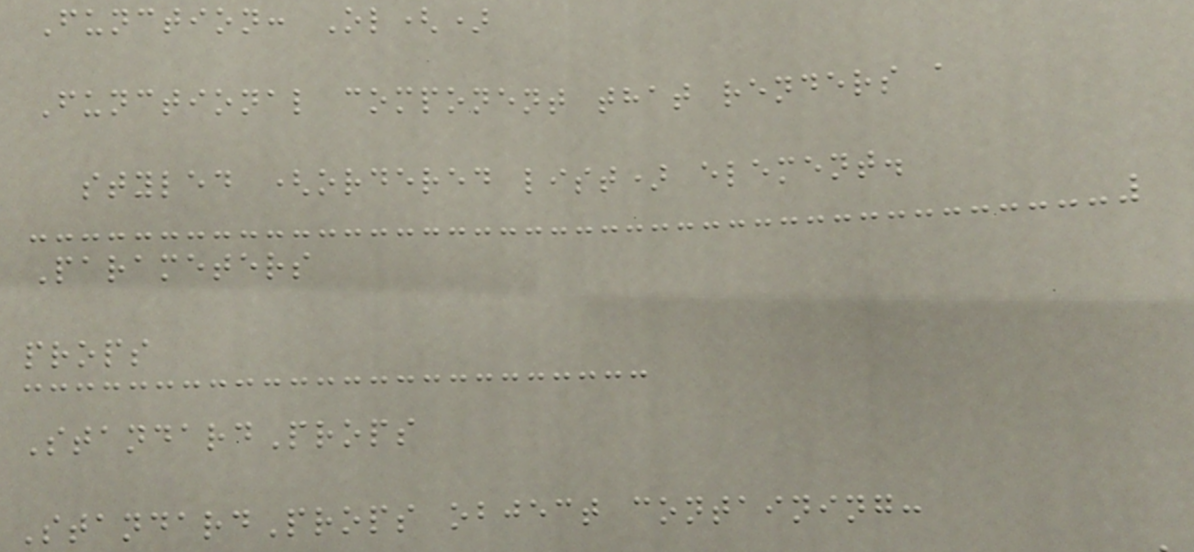Function: Ol()
Functional component that renders a
styled (ordered list) element.
Parameters
props
StandardProps
StandardProps object containing:
